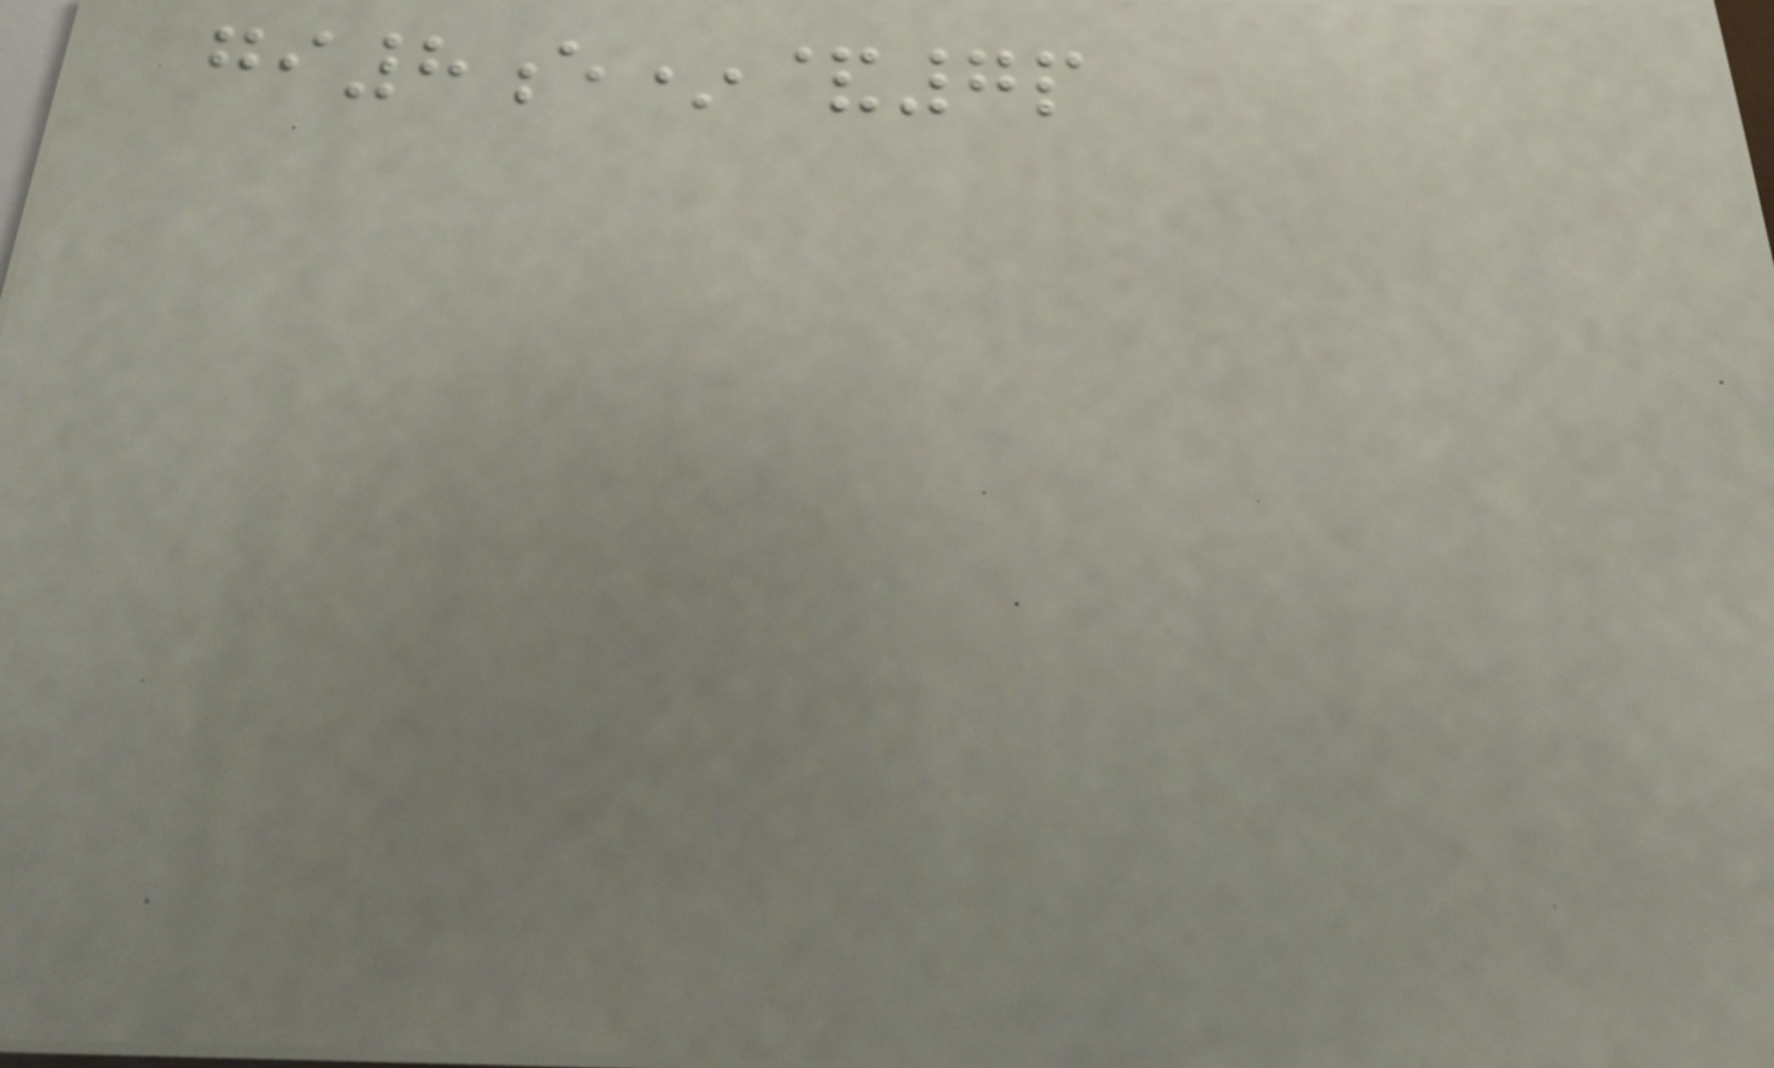gi8e*&7p
